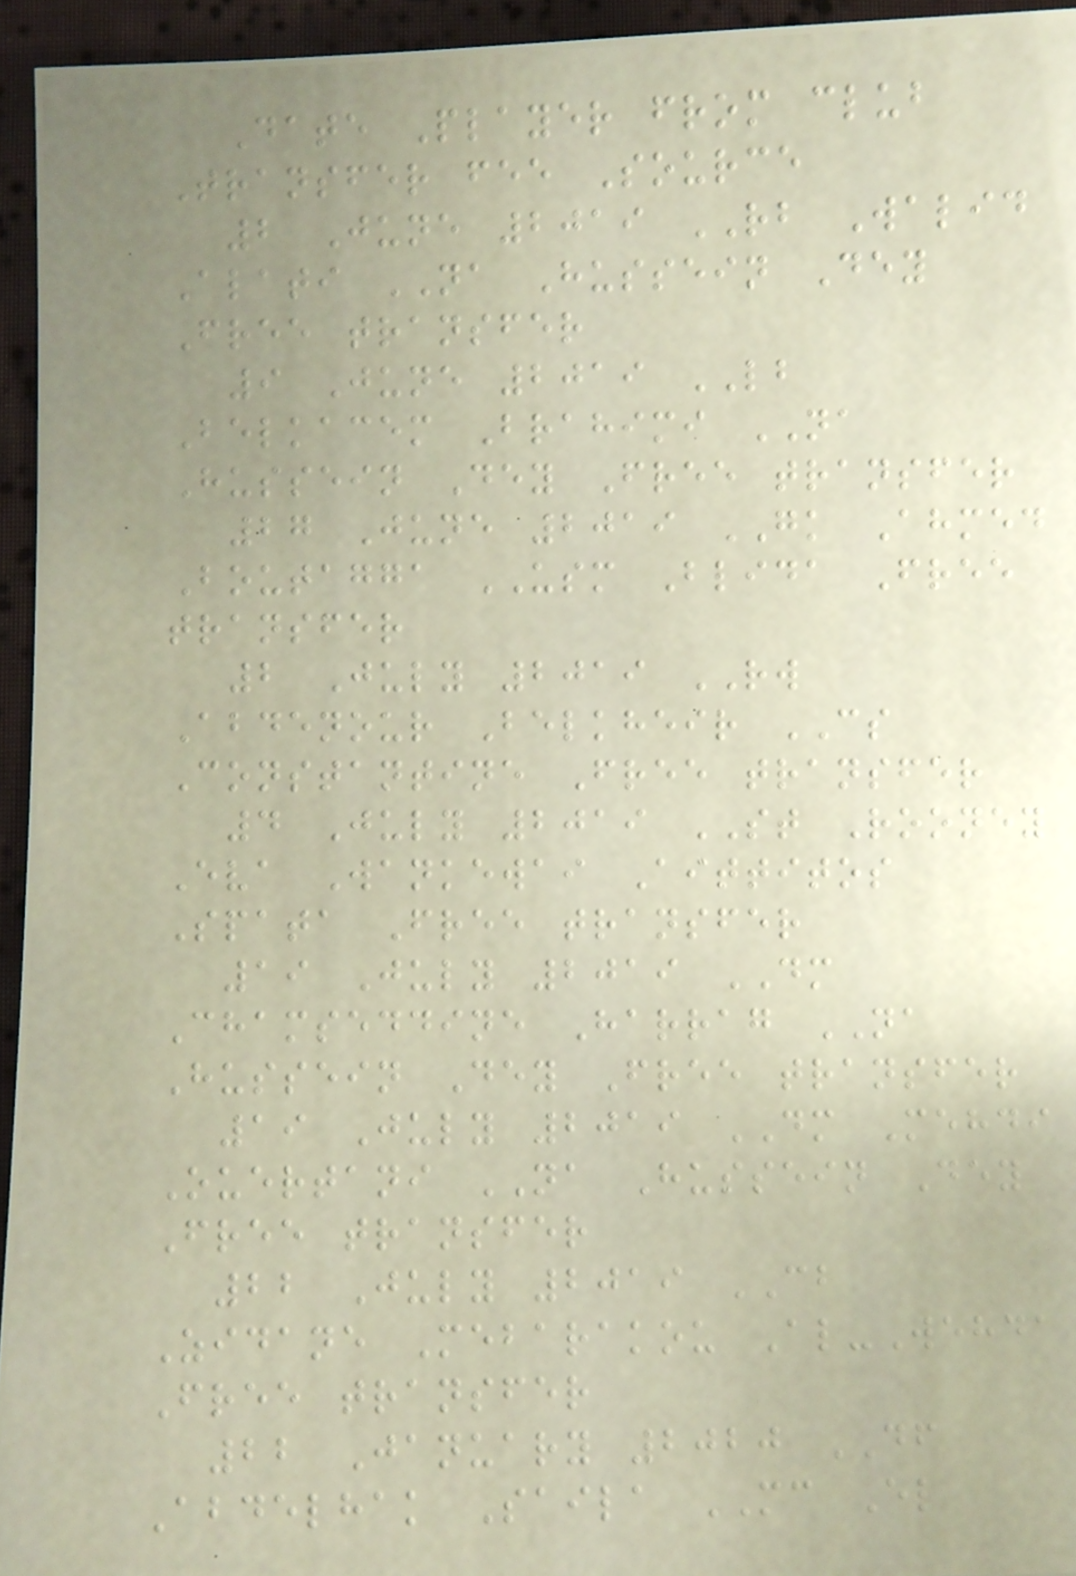Date Player from club
Transfer fee Source
2 June 2019 RB Walid
Alati NA Hussein Dey
Free transfer
9 June 2019 LB
Belkacem Brahimi NA
Hussein Dey Free transfer
27 June 2019 GK Ahmed
Boutagga USM Blida Free
transfer
2 July 2019 RW
Abdenour Belkheir CS
Constantine Free transfer
4 July 2019 ST Rooney
Eva Wankewai Aittitos
Spata Free transfer
19 July 2019 DM
Chamseddine Harrag NA
Hussein Dey Free transfer
19 July 2019 DM Mehdi
Ouertani NA Hussein Dey
Free transfer
22 July 2019 CB
Zidane Mebarakou Al-Wehda
Free transfer
22 January 2020 DF
Abdelhak Saila MC El
